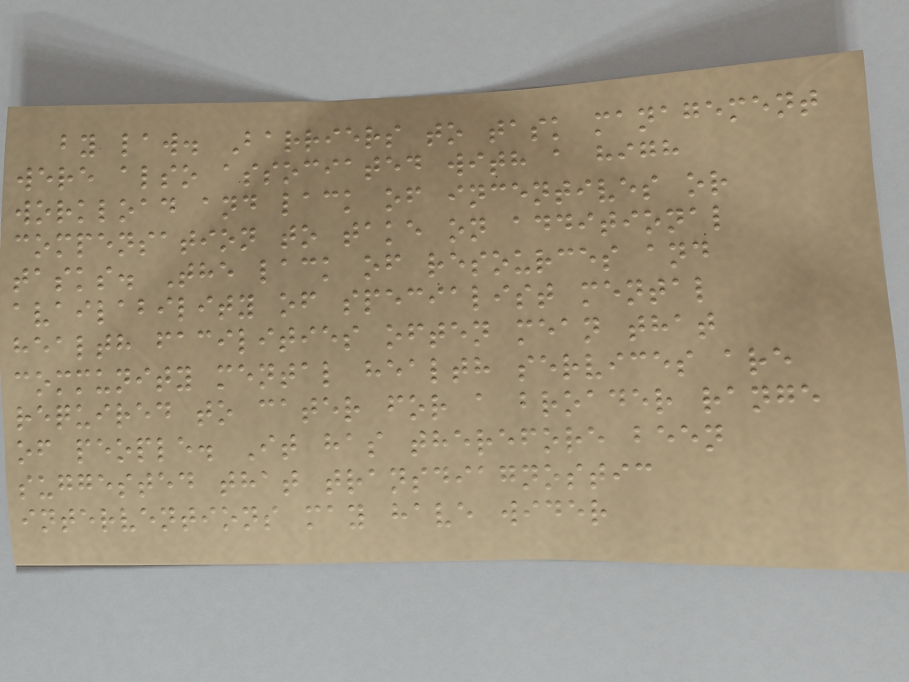by law. Barriers to task management
were also associated with a high
workload and lack of incentives or
compensation to take on additional
tasks. The lack of resources and
availability of specialist mental
health facilities often mean that
community mental health services are
required to cater for a broader range
of people. It has therefore been
suggested that transdiagnostic
interventions may have wider
